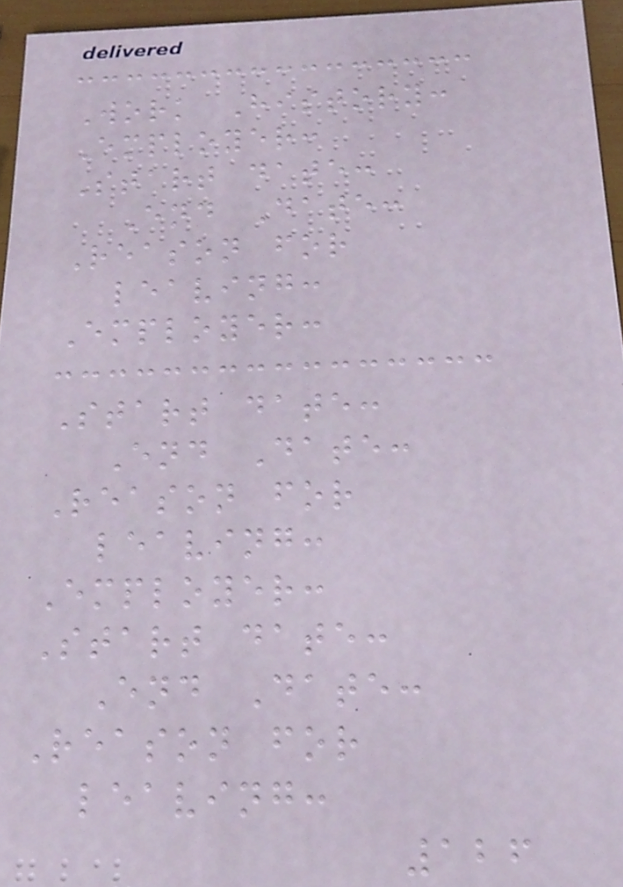Work History:
Employer:
Start date:
End Date:
Reason for
leaving:
Employer:
Start date:
End Date:
Reason for
leaving:
Employer:
Start date:
End Date:
Reason for
leaving:
126
